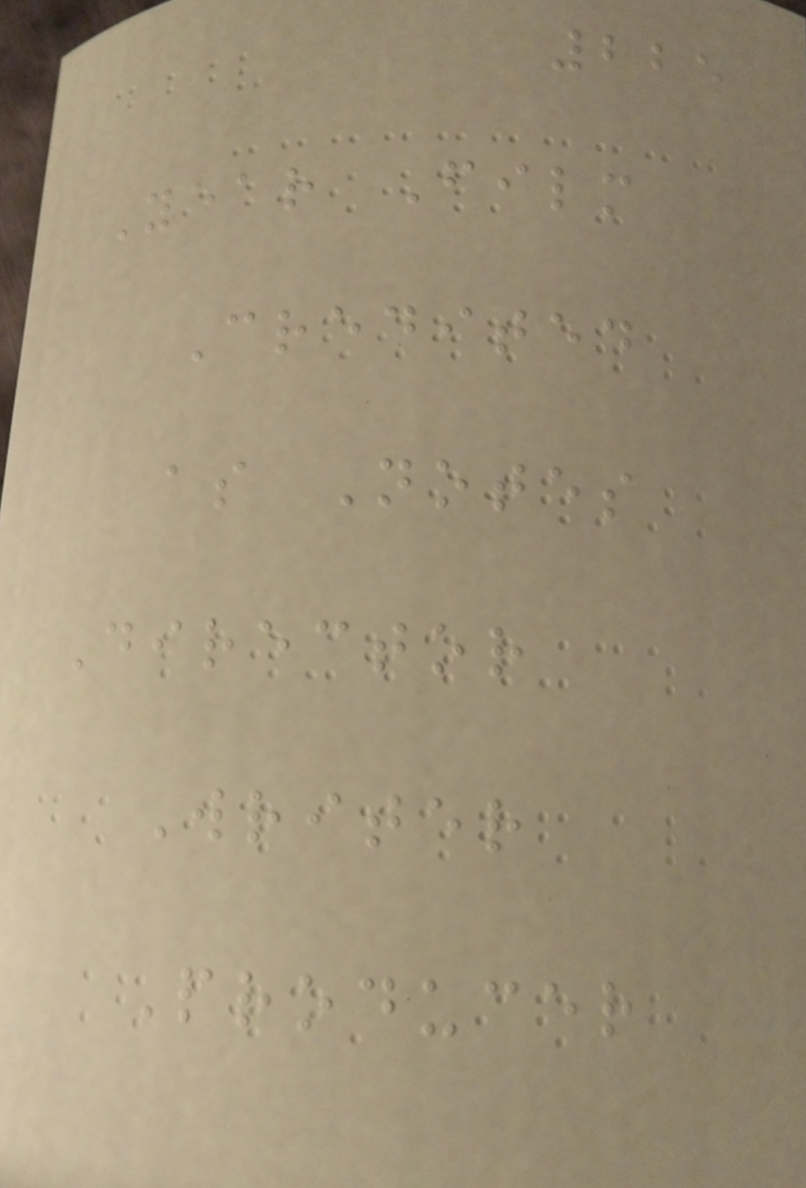225
Year Film
Credited
as Notes
Director
Writer
Producer
